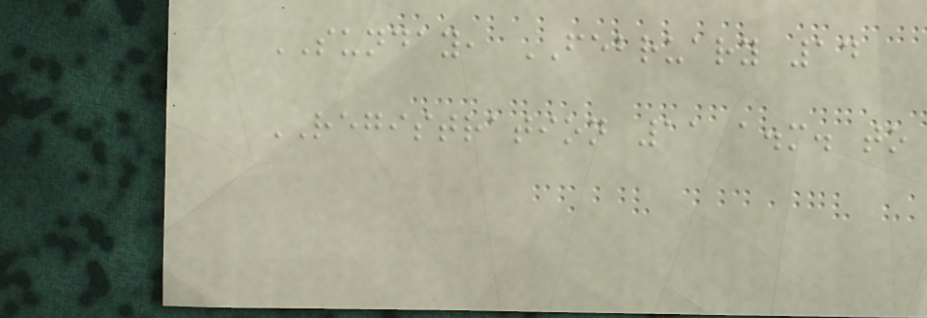SUNDAY, FEBRUARY 14
REGISTRATION 11 a.m. to
